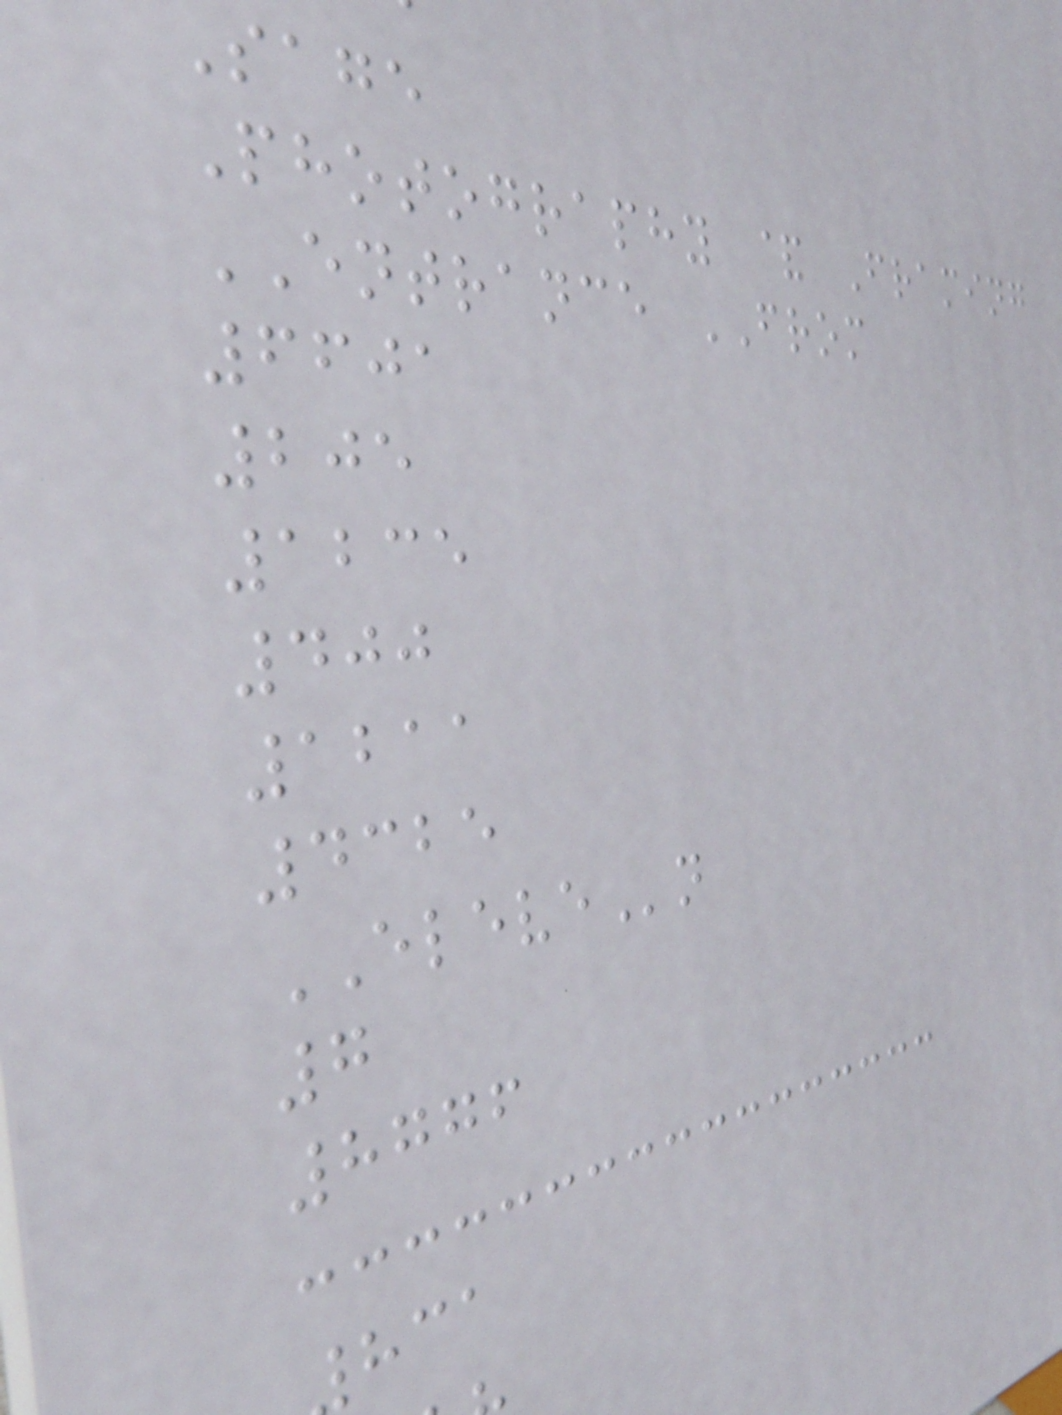Sage
Photography & Framing
ENTRANCE FROM
6601
205
1235
400
1211
4325
ELEVEn
7
8776
